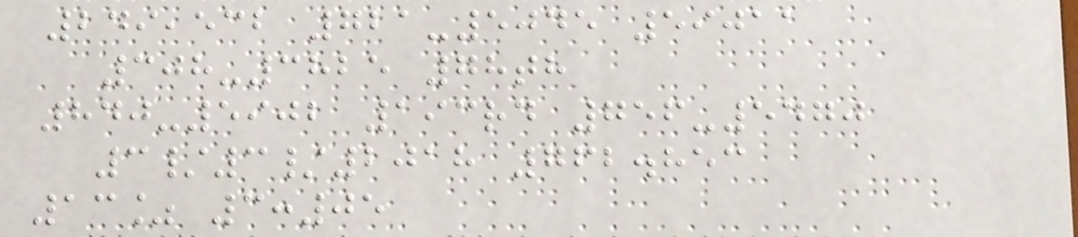249,532 721-5045 59011
308-3825 78th
840-5902 193rd 756-5470
3/3/2018 762.853
13% 3:05
